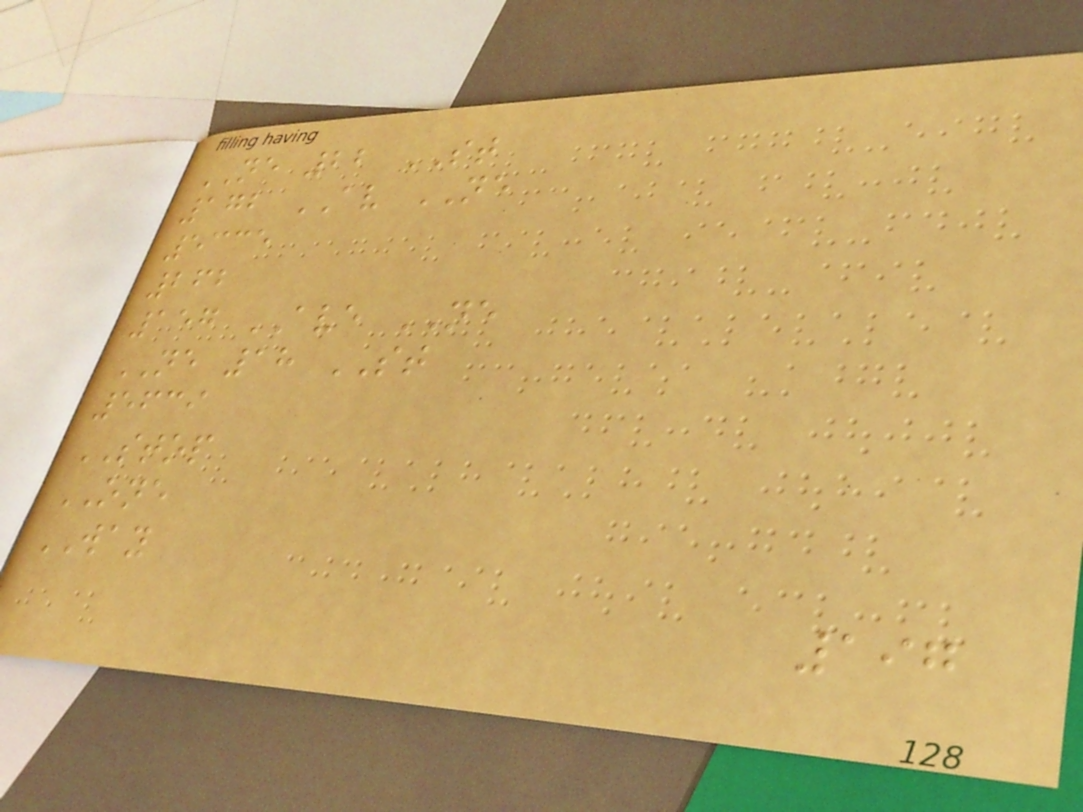NE 22 ST
172 AV NE
5335
262
157 AVE NE
NE 18 ST
5639
STOP
ONE
WAY
197
